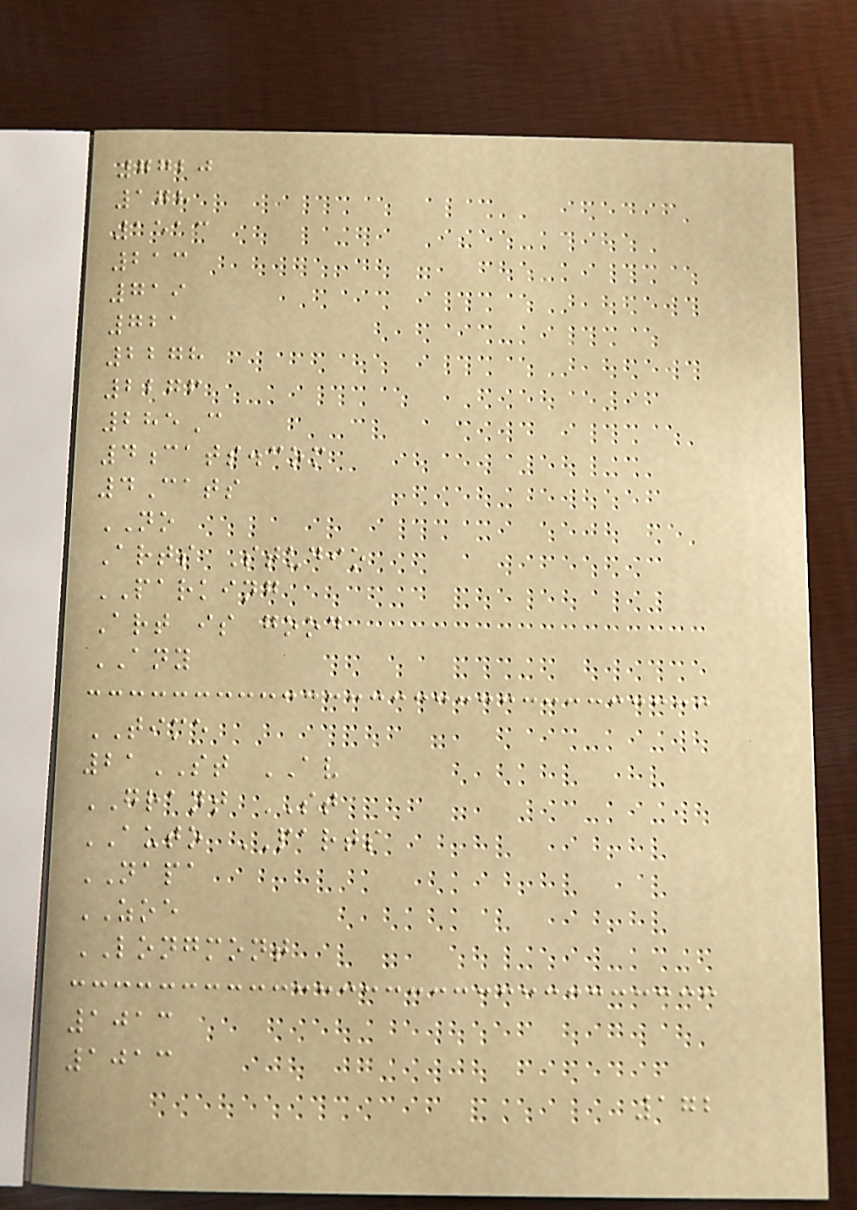7720
178
1513
213
719
721
2278
2276
285C
4cats.com
4Cats
NO
Arts Studio
PARKING
Art is good
ANY
TIME
21ST AV
GRANT ST
AUTO PARTS
NAPA
ZOE
LONGMONT
1013
1013
172
